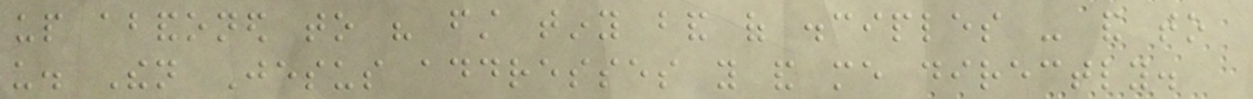up abandoned to his first tiny band of disciples - and to
us. Then Jesus addresses you and me directly.
